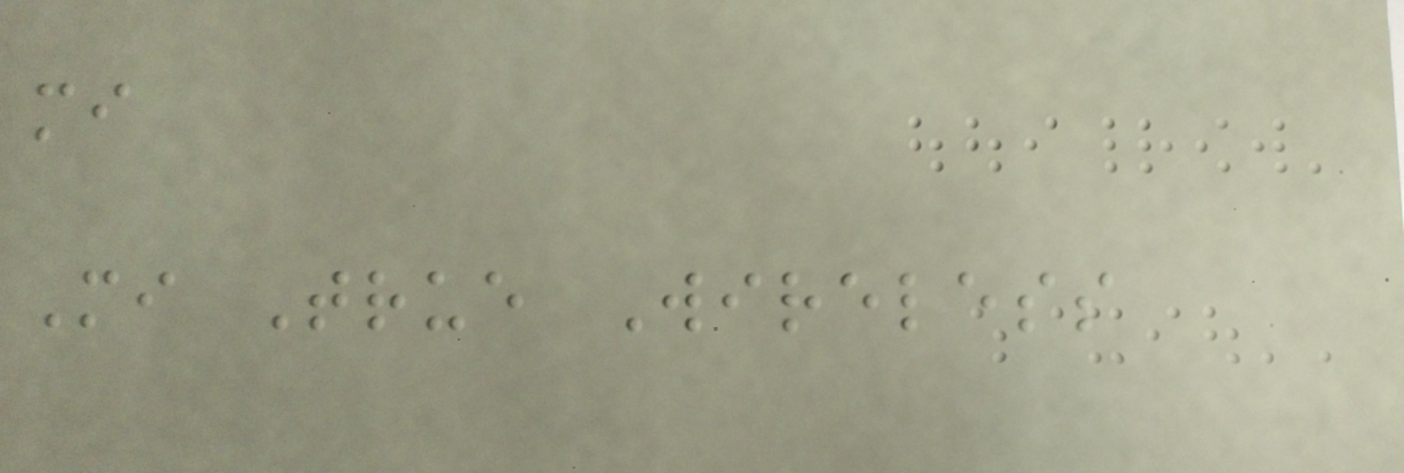mi
Mi True Wireless
